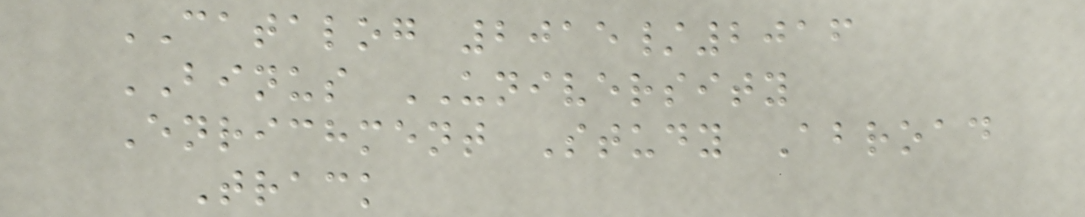CATALOG 2015/2016
BINUS UNIVERSITY
Enrichment Study Abroad
Track
